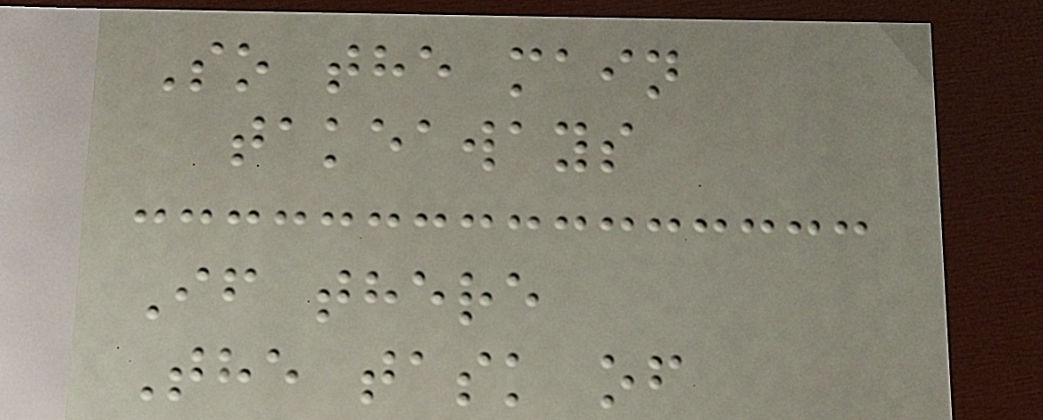So the main
takeaways
If there
The task of
